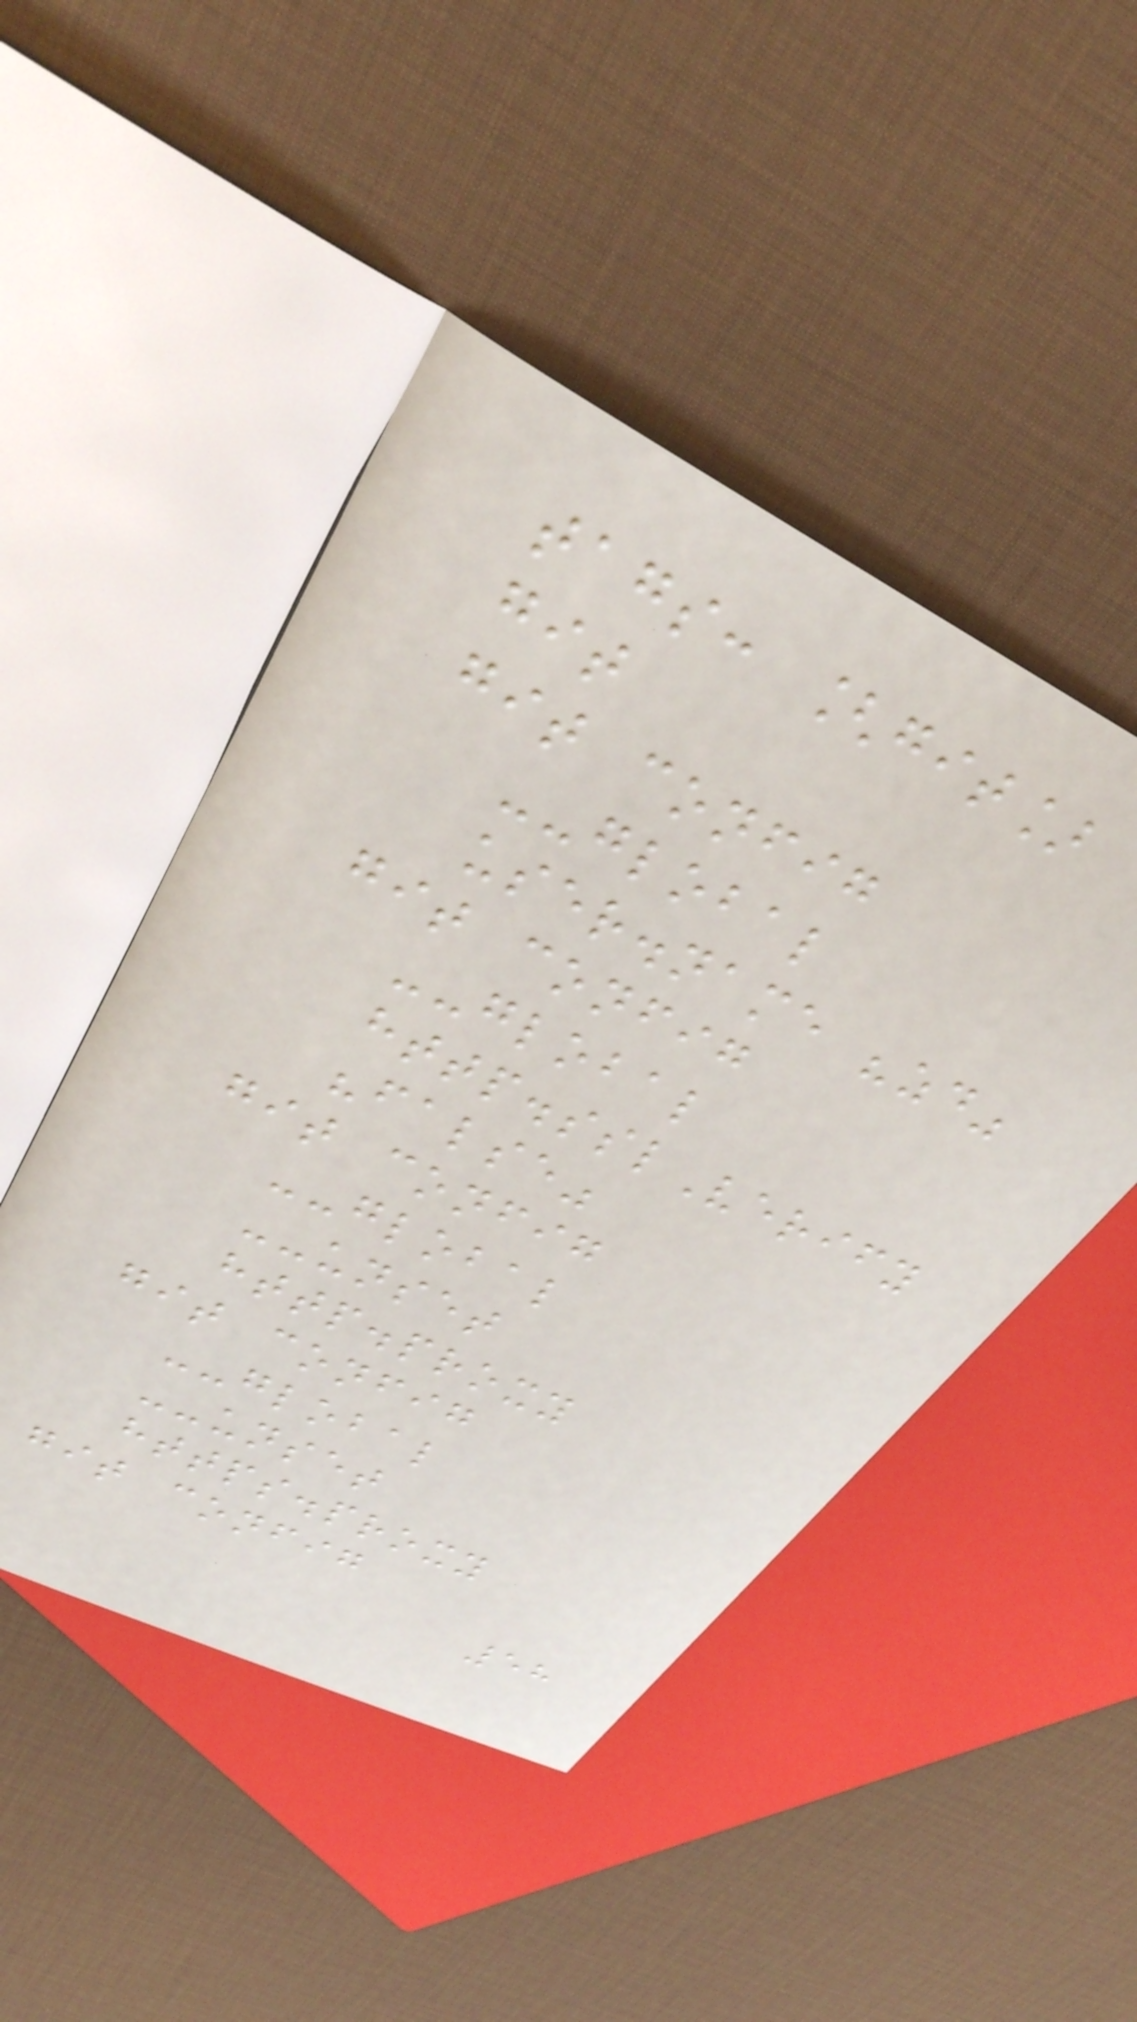tags: [git]
git
git config
--global
user.name "zd"
git config
--global
http.sslVerify
"false"
git config
--global
--unset
http.proxy
git config
--global
--unset
https.proxy
git config
58
